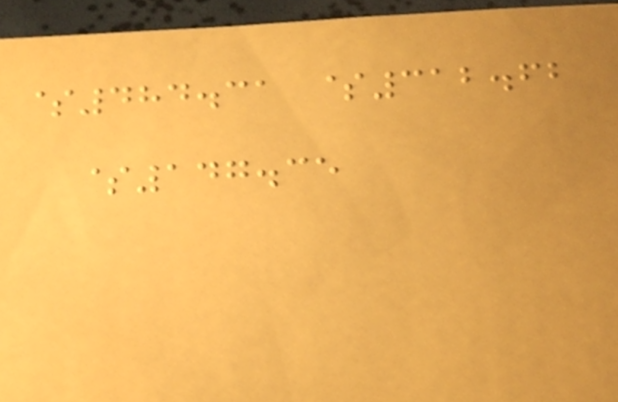$484.31 $312.62
$147.35
